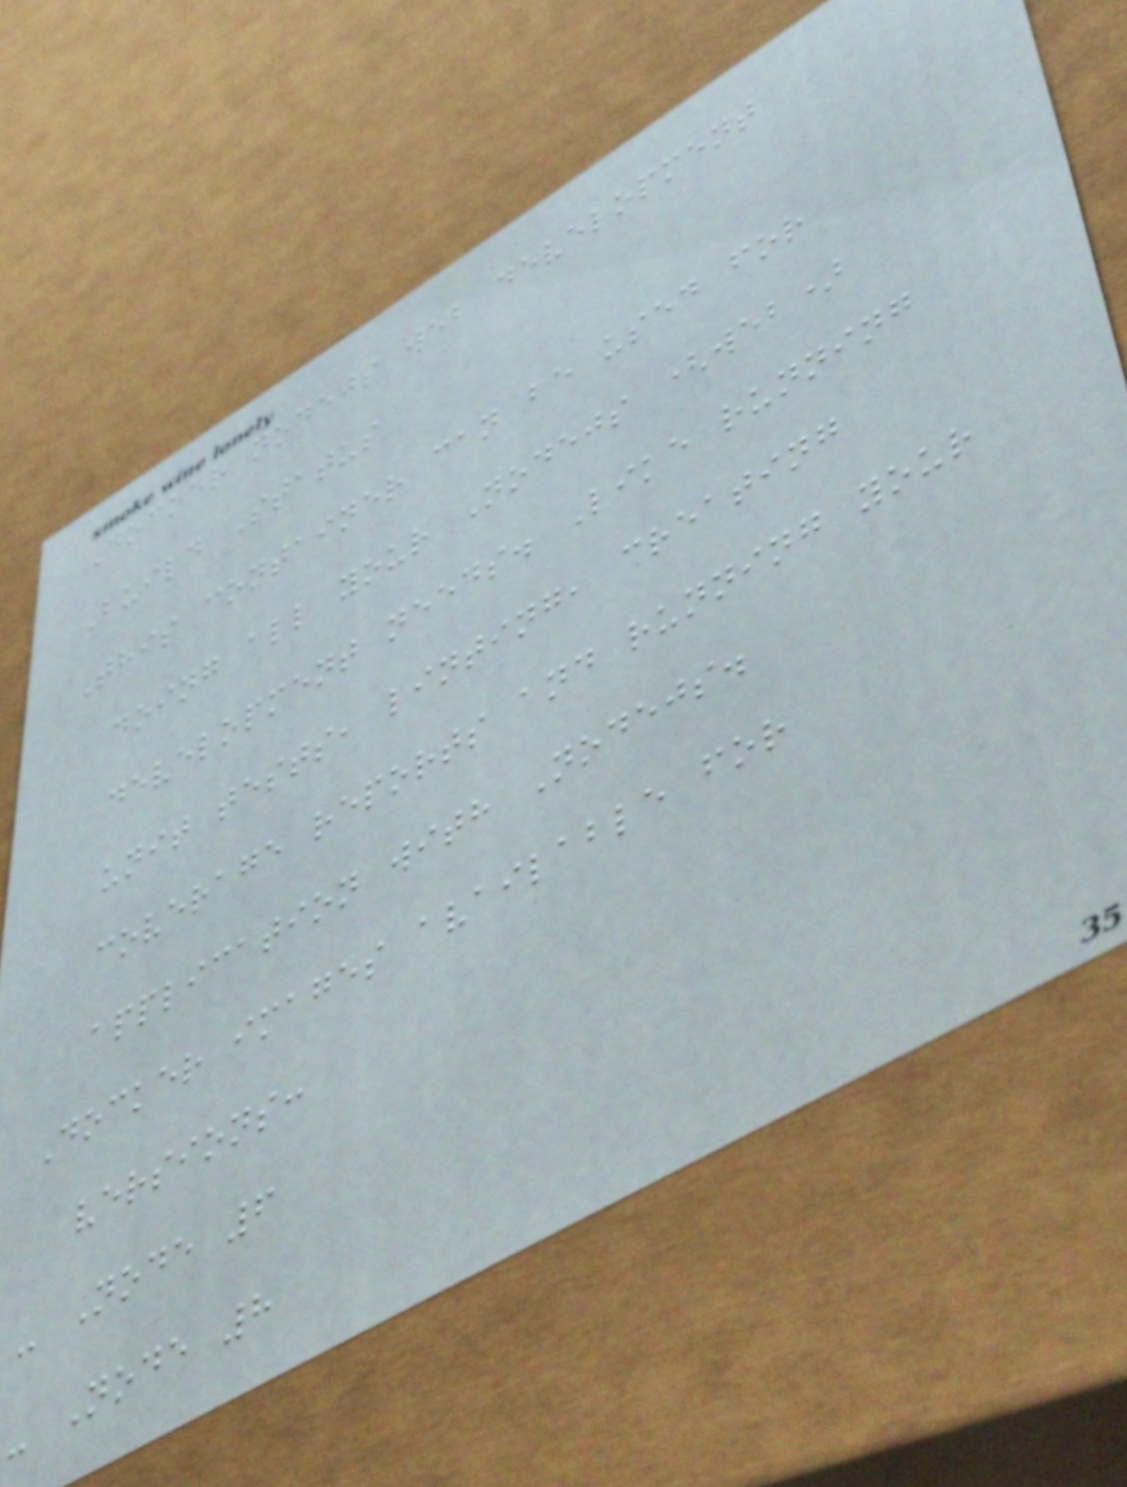Docker nodejs web development
Build Status
This container can be used for
doing all your Nodejs (web)
development needs. Like running
unit tests, linting, creating
coverage reports and running your
application with Nodejs.
Docker images available for
versions:
- Node 6
- Node 8
